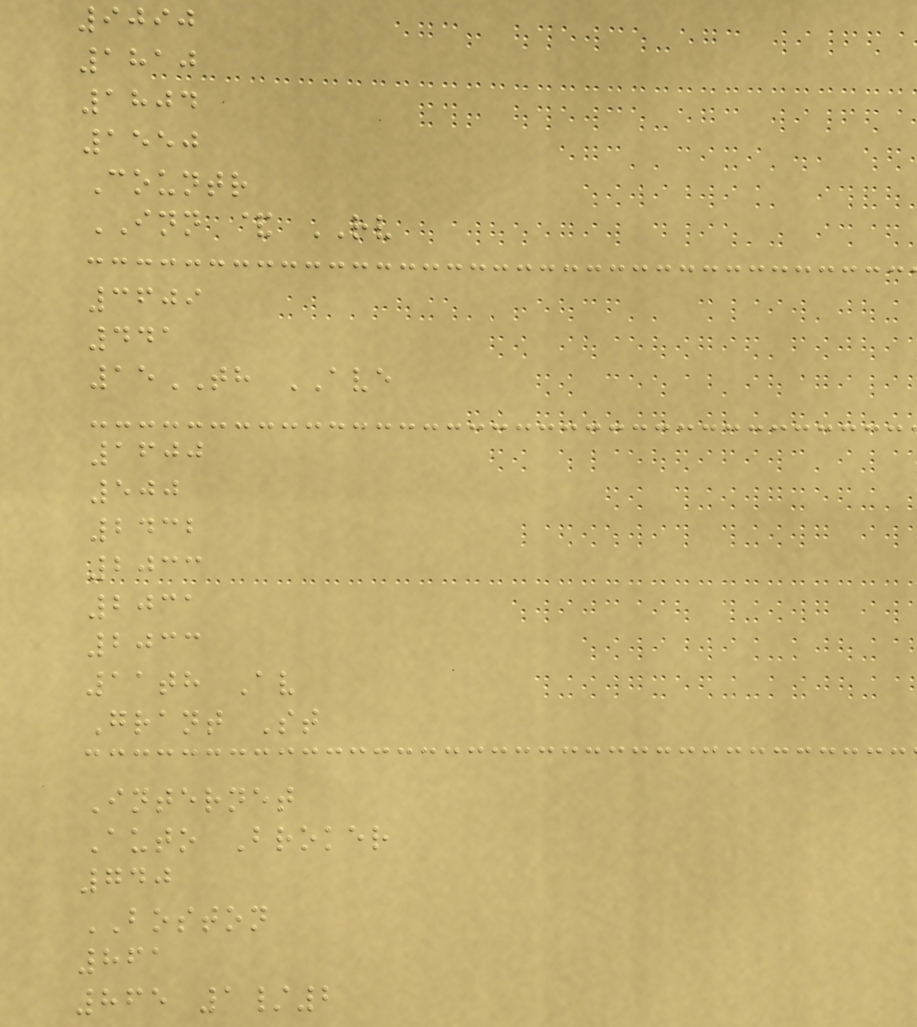9090
1810
1804
1550
Countr
INN & RV
3609
441
15TH AVE
1600
500
2432
2033
2031
2033
11th Av
Grant St
Internet
Auto Broker
740
BOSTON
861
865 1/2
